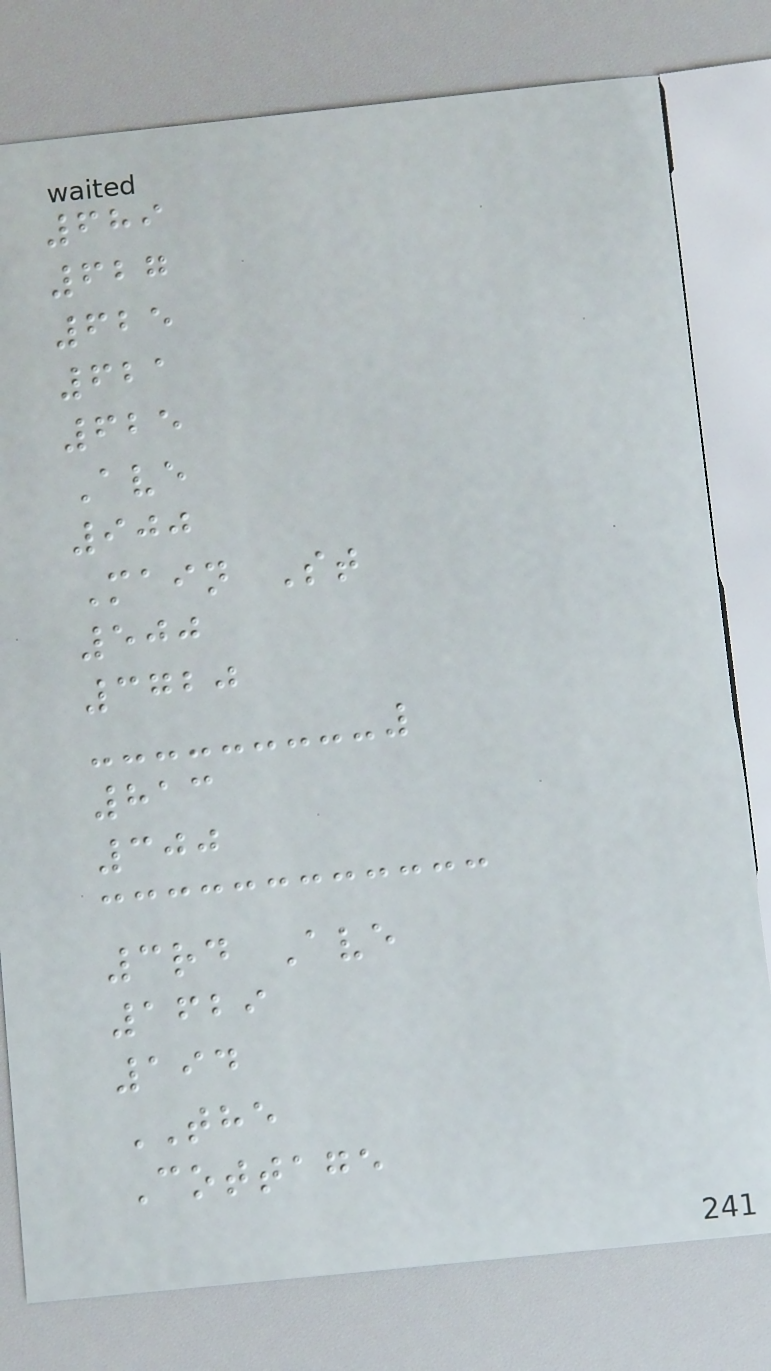689
627
625
621
625
Ave
900
Main St
500
3720
813
300
3rd Ave
1629
194
THE
Cottage
